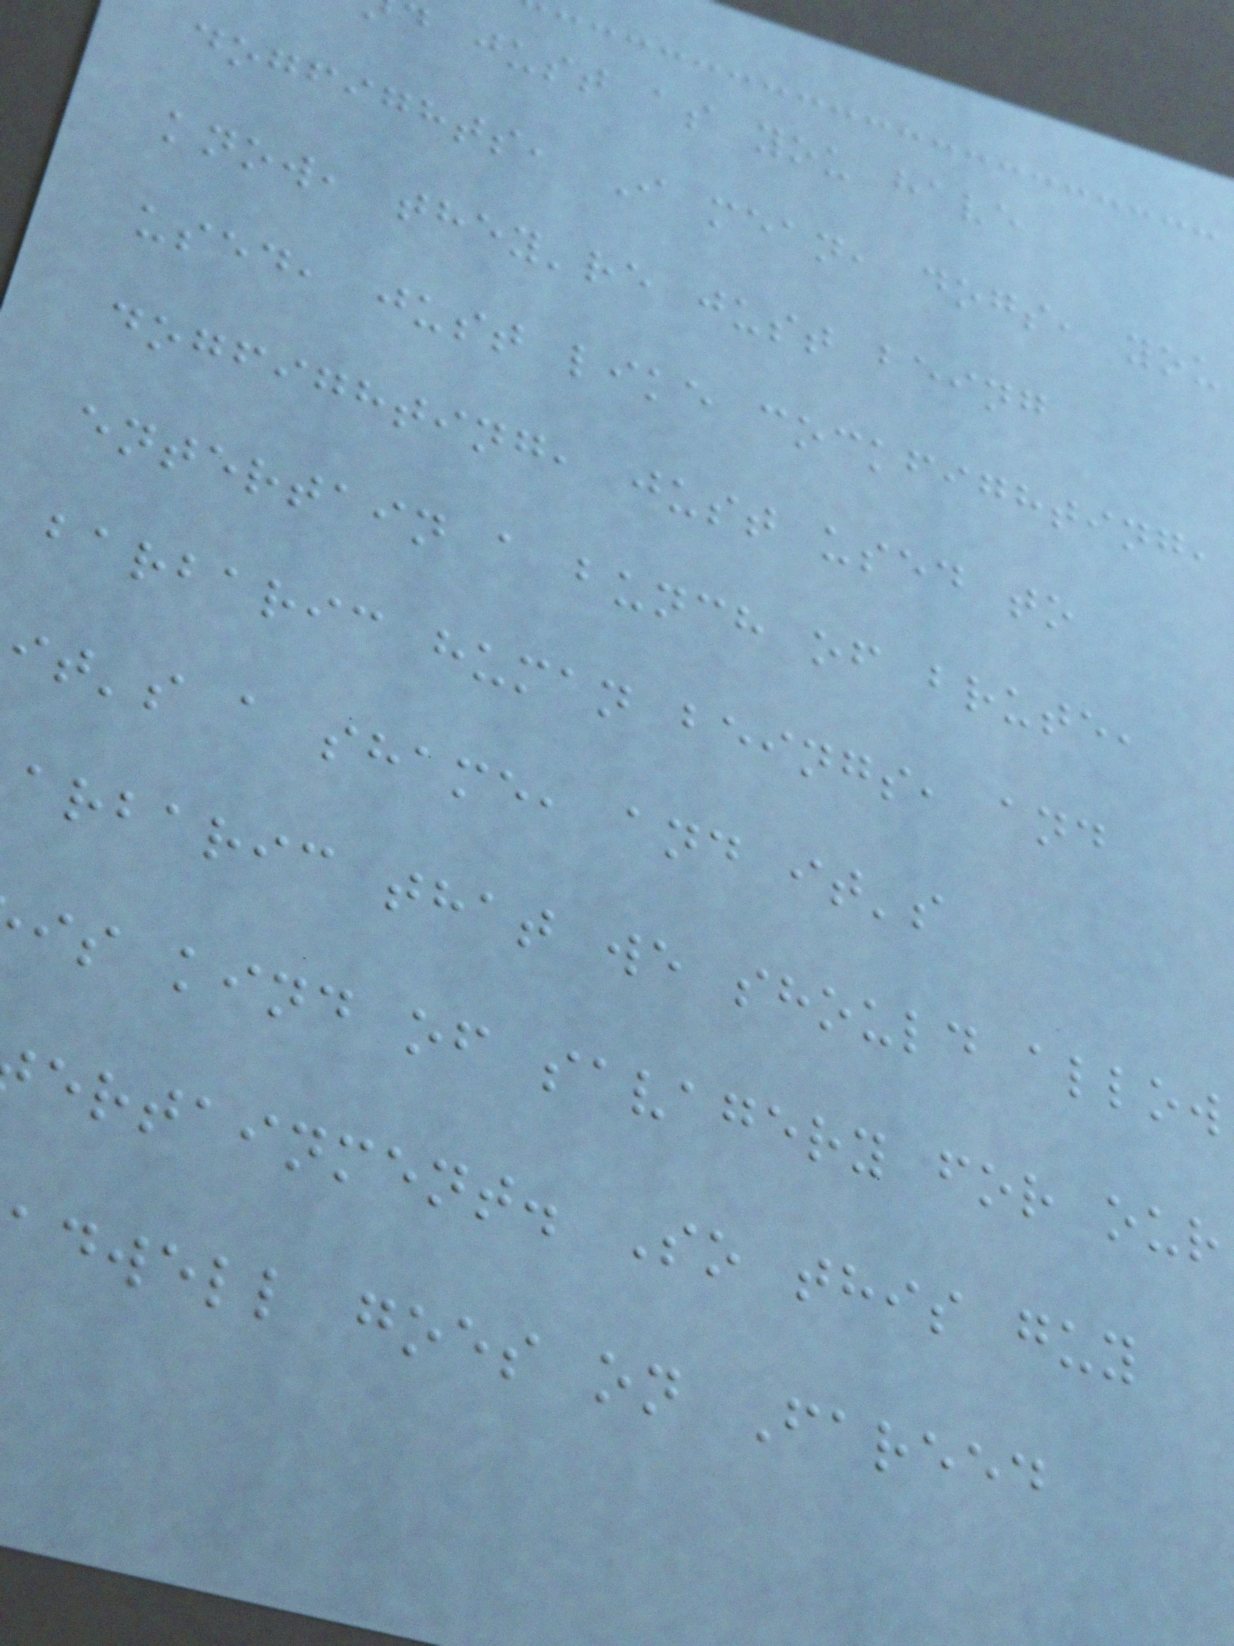just as you have
dogfights, I mean, dogs, you
know, they're just being
used, just like cockfighting,
dogfighting, just used to
entertain a bunch of brute,
barbaric human beings, and
it's a shame, and it's
arbaric that we should allow
is kind of savagery for our
ertainment. So this guy
dwell goes on Fareed
